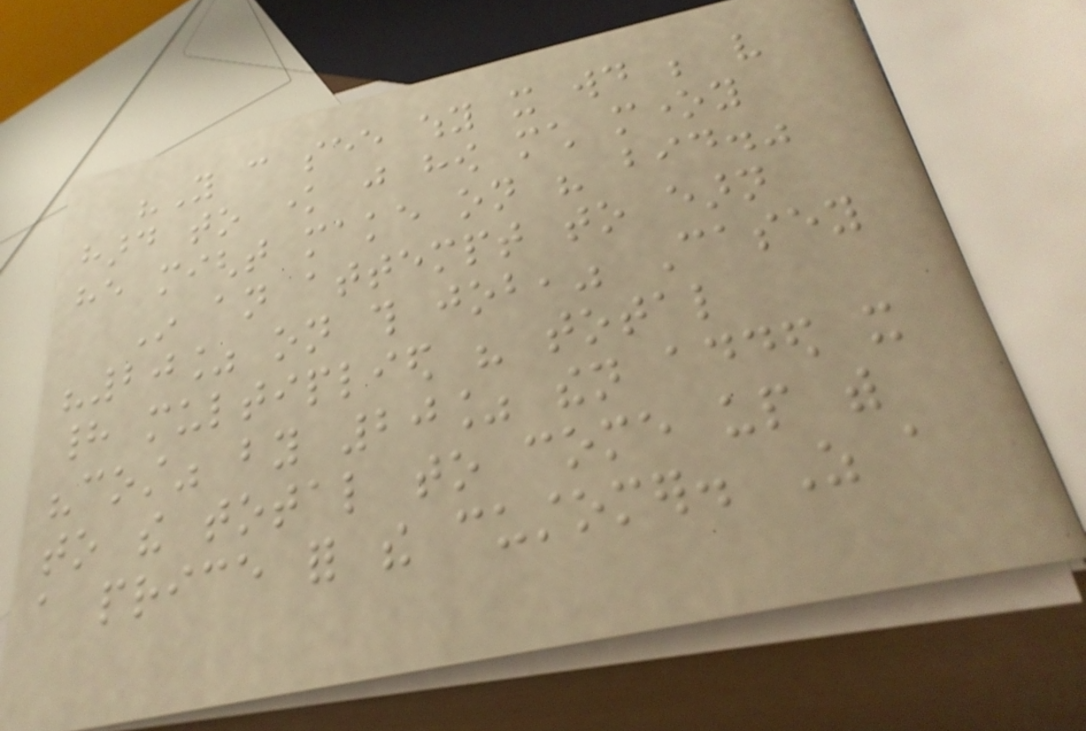"You can see why it would be very
hard to know just how much money
he might make on his bid."
In an attempt to earn
"20% on this job," Casey
had multiplied his total
"cost" by 20% then added it
to the total to come up with
a price for the customer. As a
